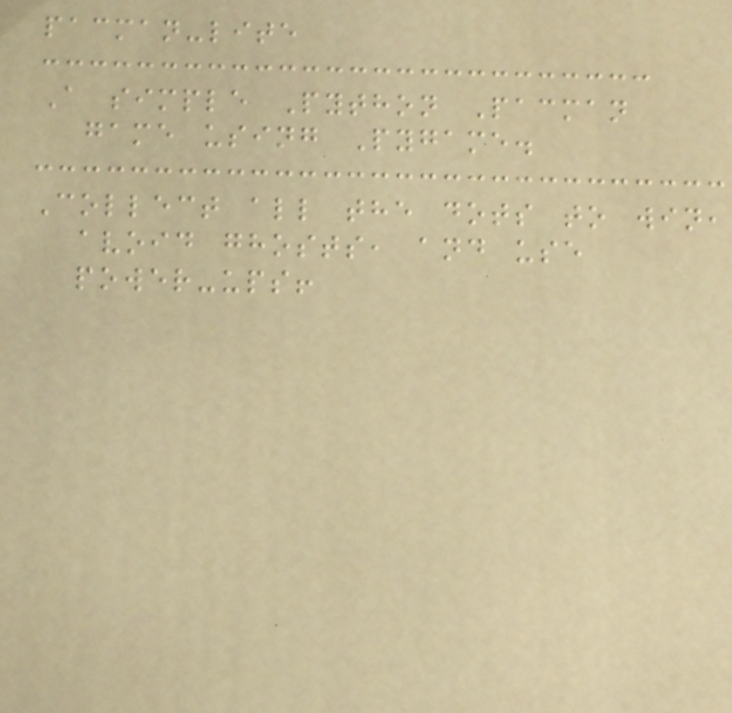pacman-lite
A simple Python Pacman
game using Pygame.
Collect all the dots to win,
avoid ghosts, and use
power-ups!
